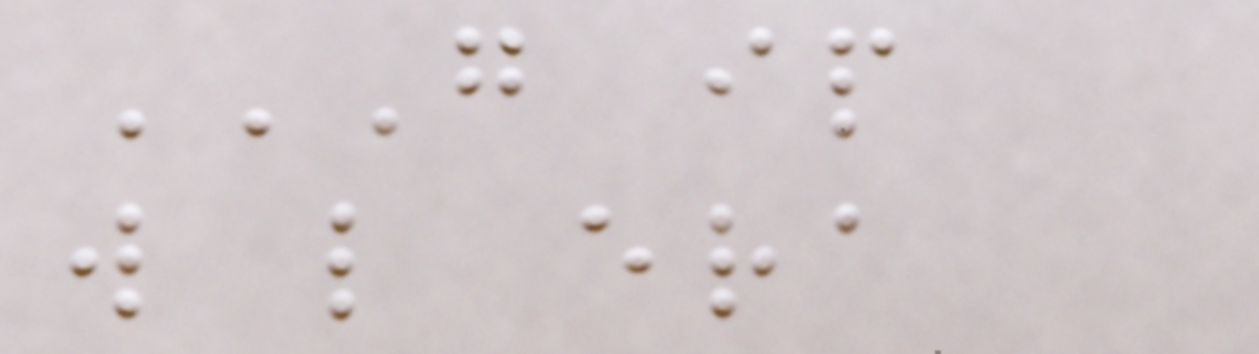G IP
W L ERA
